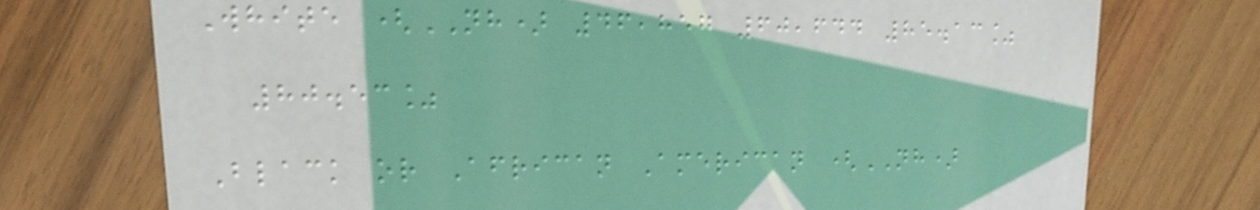White (NH) 46,857 60,644 85.13%
80.53%
Black or African American (NH)
